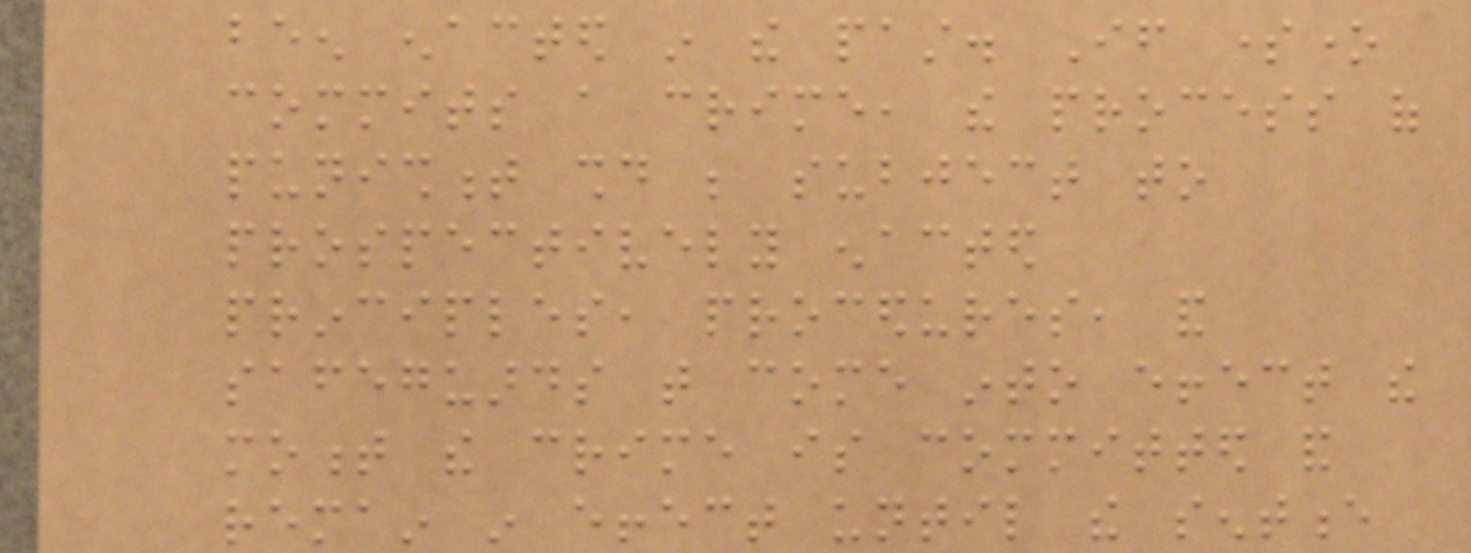been enacted in the past. If someone
commits a crime, the process of
punishment should be subject to
prospectively enacted
principles, procedures, and
safeguards that come into effect the
moment the crime is committed and
remain in effect until the sentence
